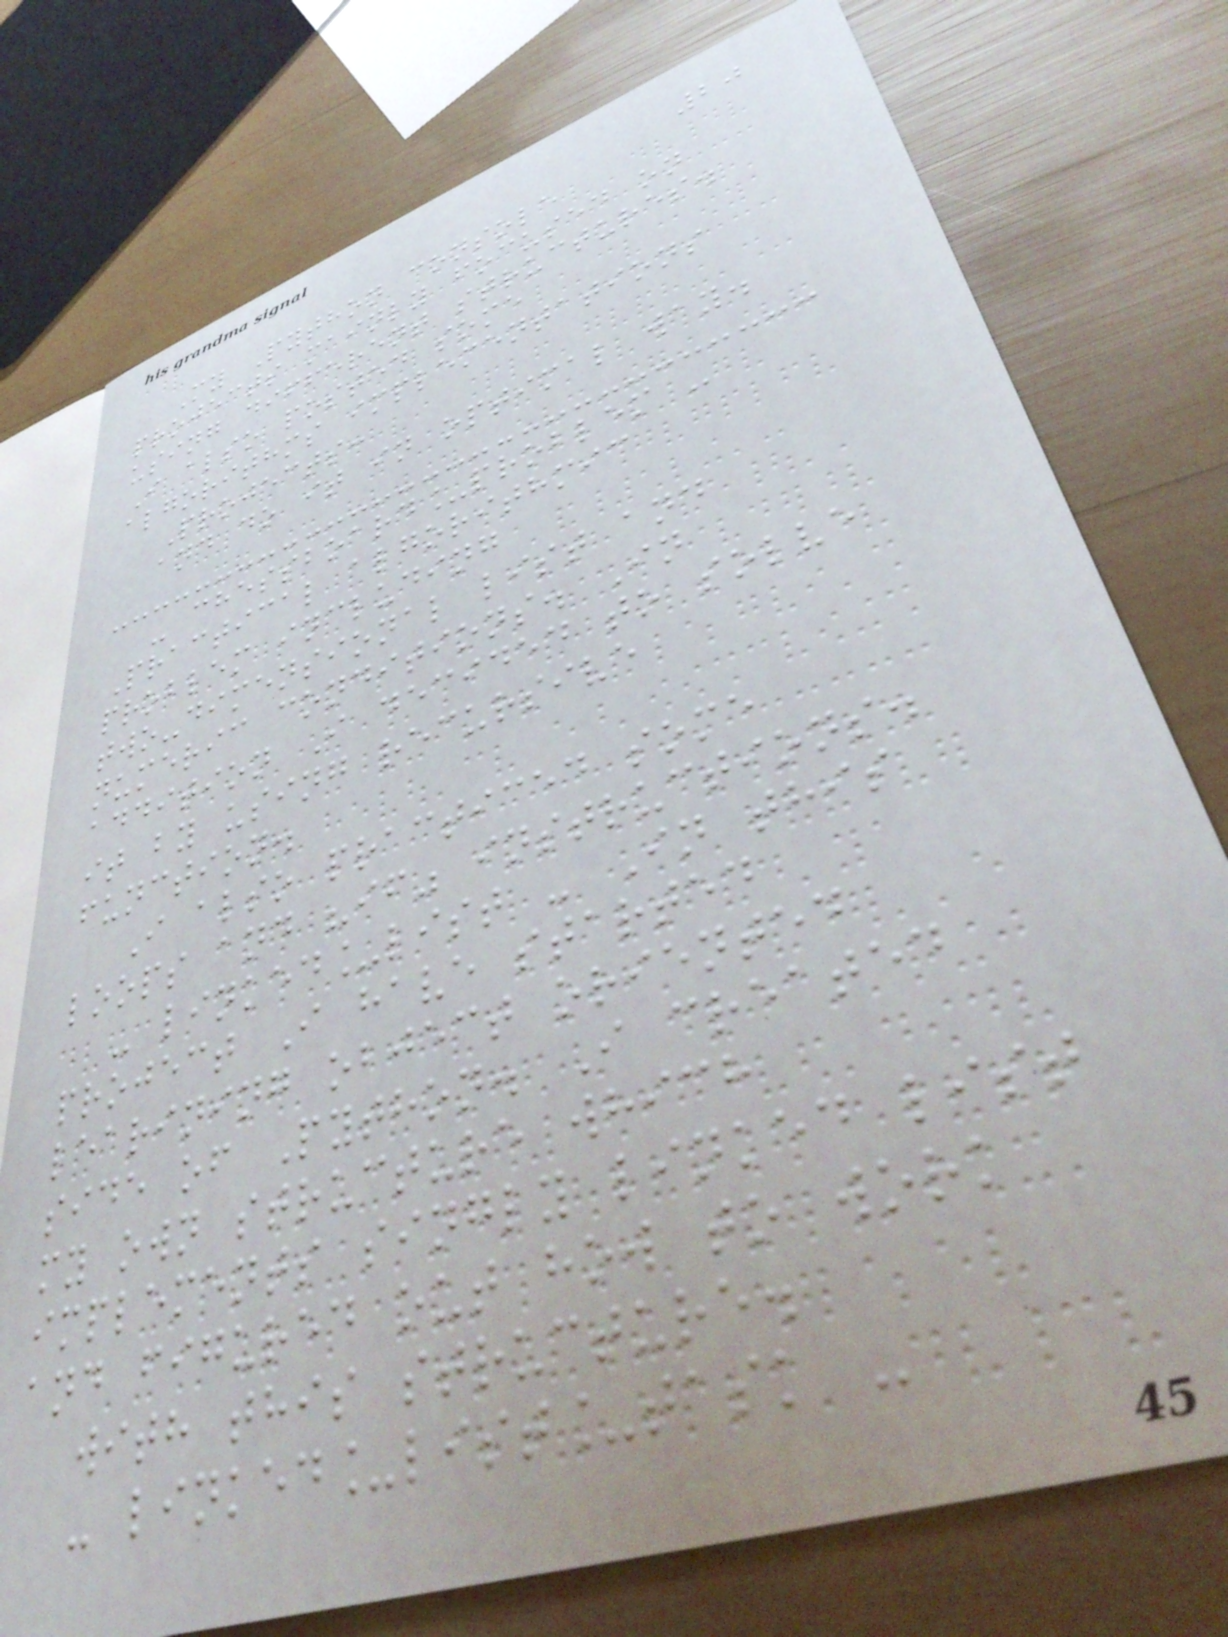20
My Python console
projects mainly focused on
using different structures.
I also posted some
algorithms implementations
Projects:
and do it in optimal way.
- chessboard_problem -
Practical algorithmic
problem including
two-dimensional list and
numeric conditions. In
addition I decided to solve
it by using recursive
function.
I also practiced some
loops and "if" instructions.
- linked_list - In this
project I have started
learining object oriented
side of Python. I created
my own structure which
implements singly linked list
and figured out how to work
with this structure.
- linked_list_task -
